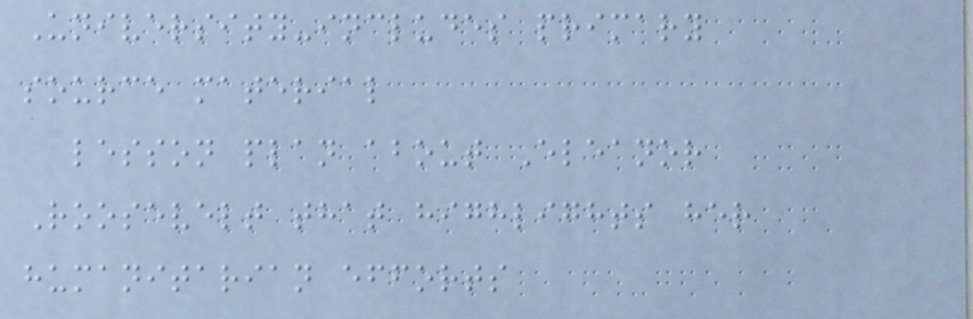University-includes primary
source material
lesson plan about Eleanor
Roosevelt that highlights her
humanitarian efforts
